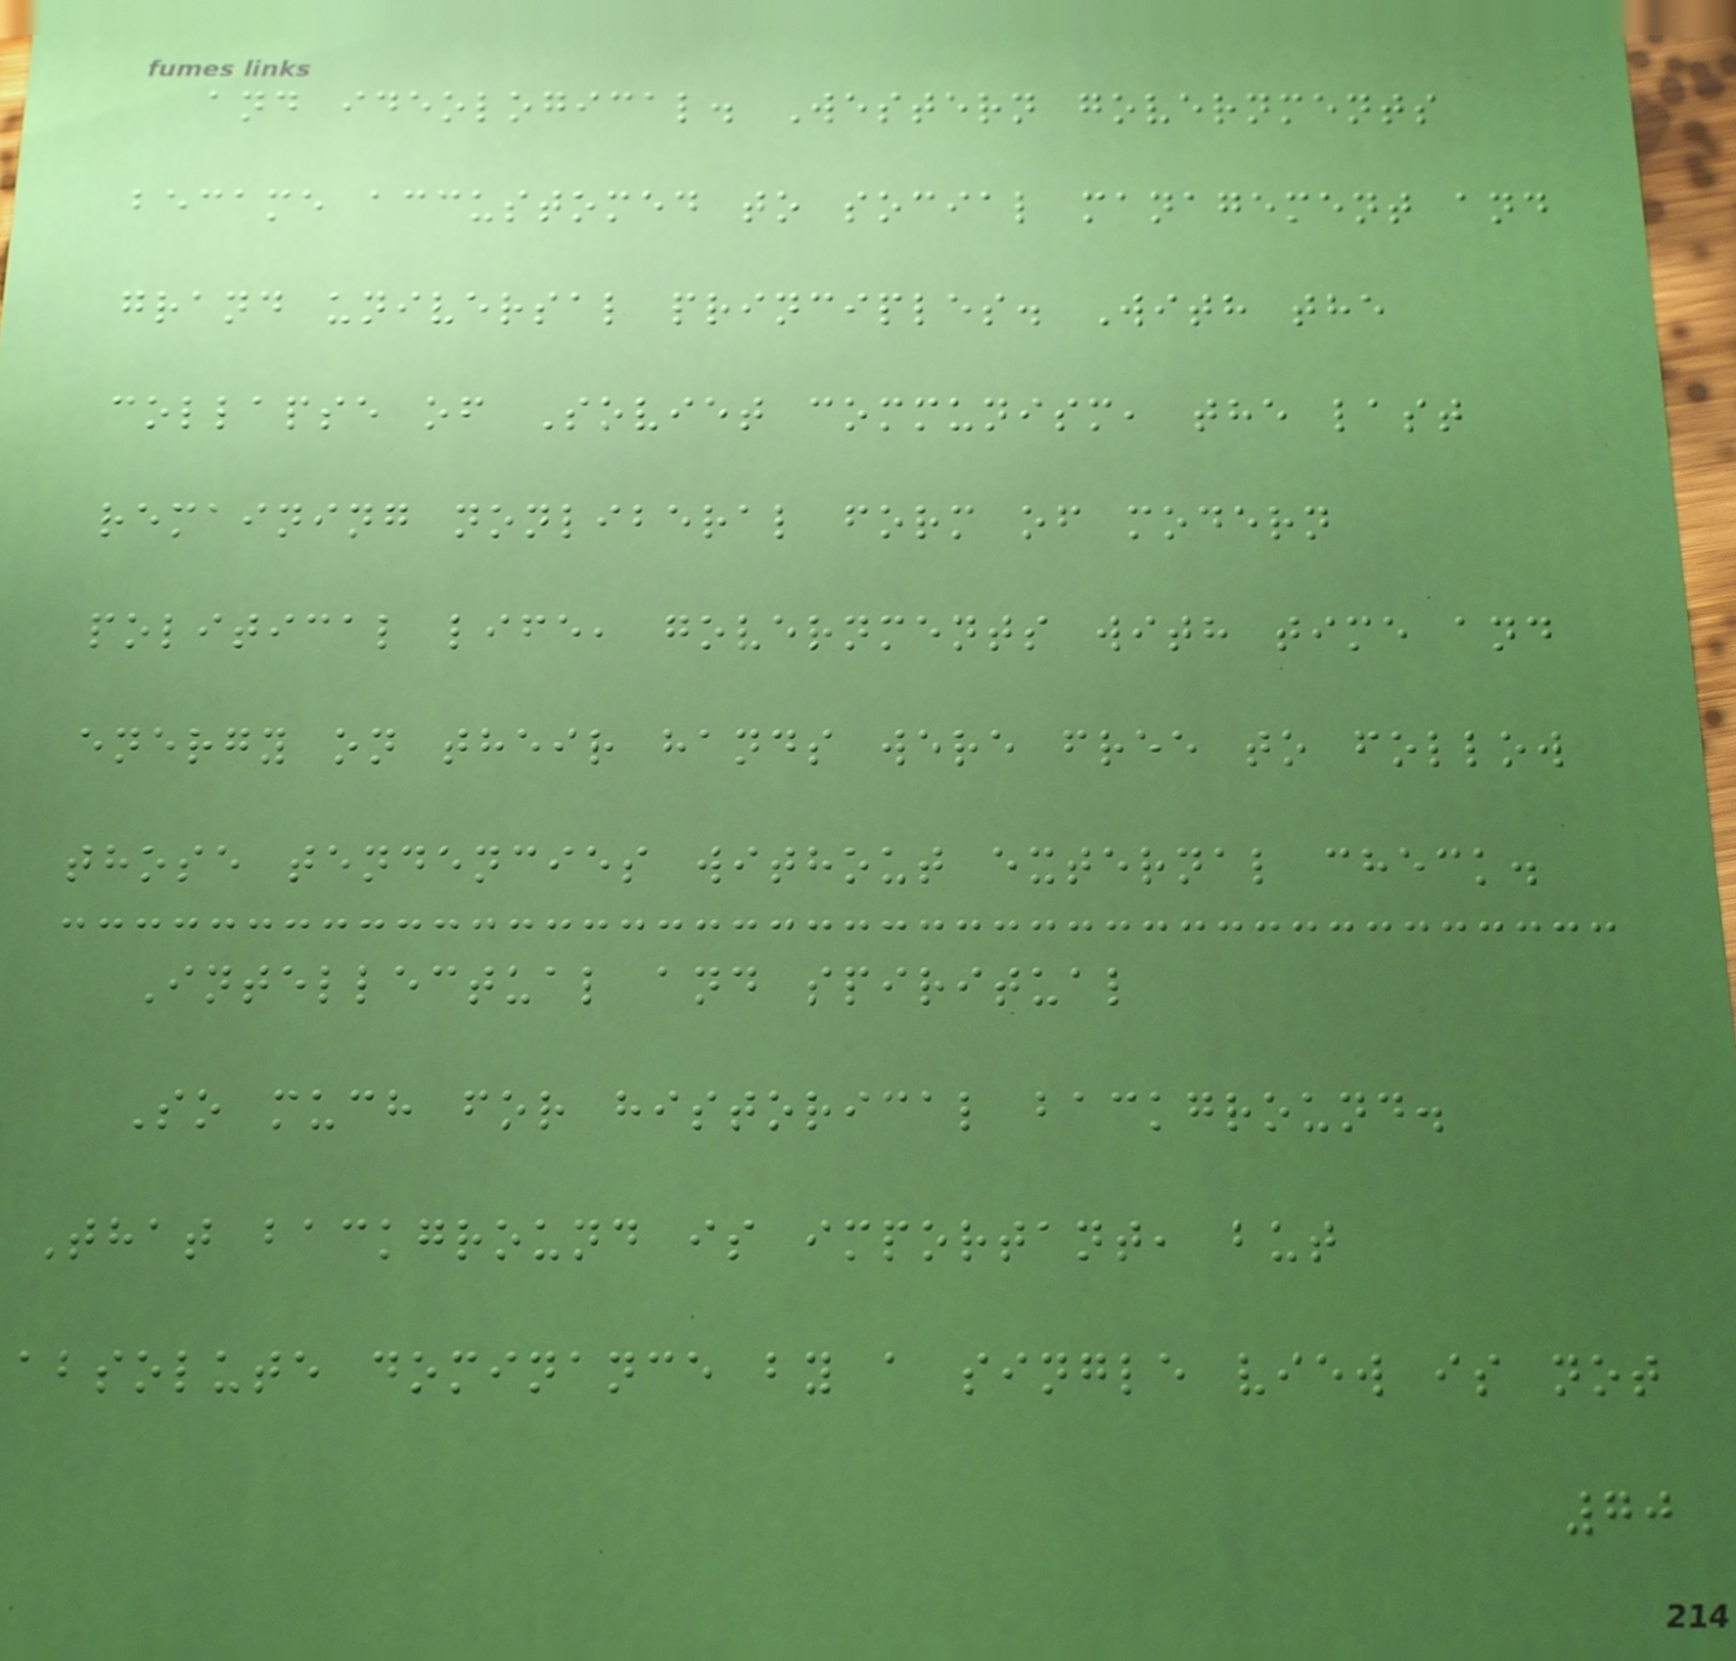and ideological. Western governments
became accustomed to social management and
grand universal principles. With the
collapse of Soviet communism, the last
remaining nonliberal form of modern
political life, governments with time and
energy on their hands were free to follow
those tendencies without external check.
Intellectual and spiritual
So much for historical background.
That background is important, but
absolute dominance by a single view is not
70
